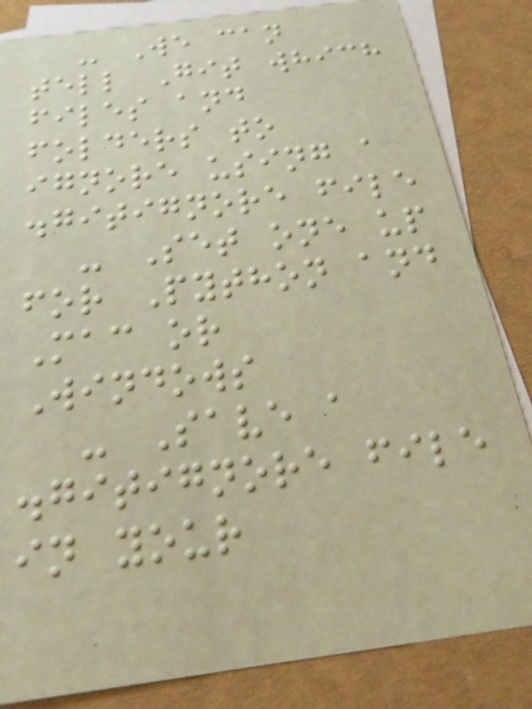- We can
tell Git which
files and
folders to
ignore using a
.gitignore file
- Set one up
for Python and
Mac or
Windows
- Save a
.gitignore file
in your
